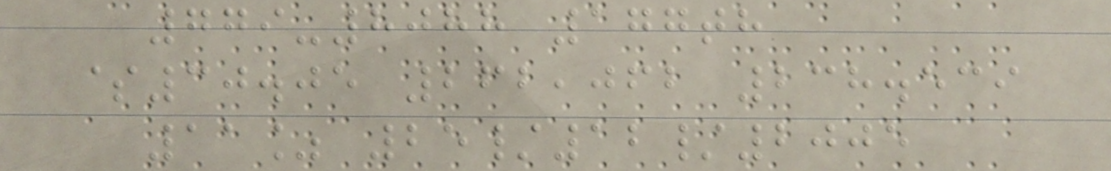779-8088 177th
$30.05 262,062 238.539
11% 25/12/2005
